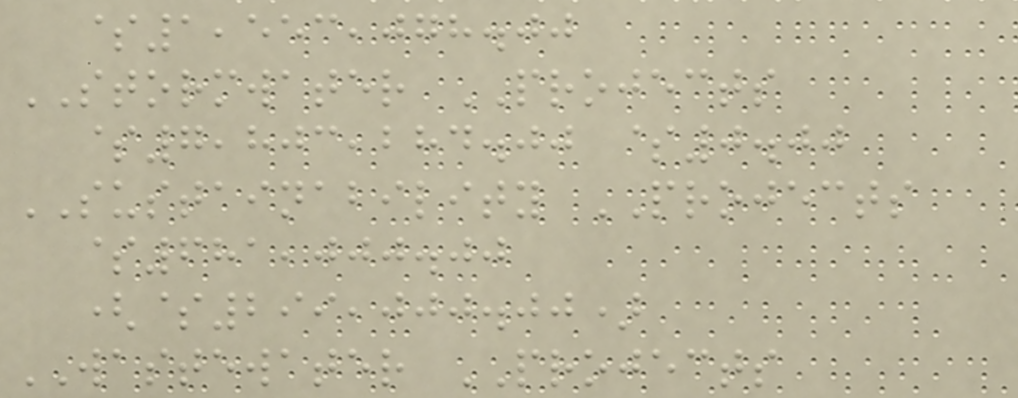$1,553,078.00
STORMWATER PROJECTS
$7,803,284.00 $0.00
SUSTAINABILITY PROJECTS
$681,000.00
($299,000.00)
WASTEWATER PROJECTS
